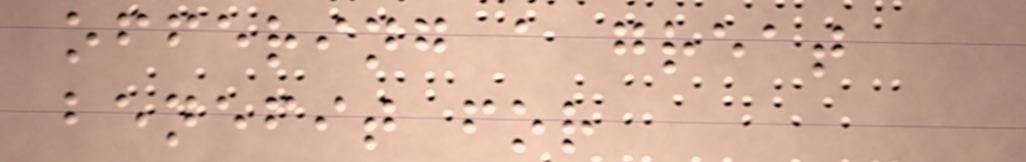offering a great
benefit for
